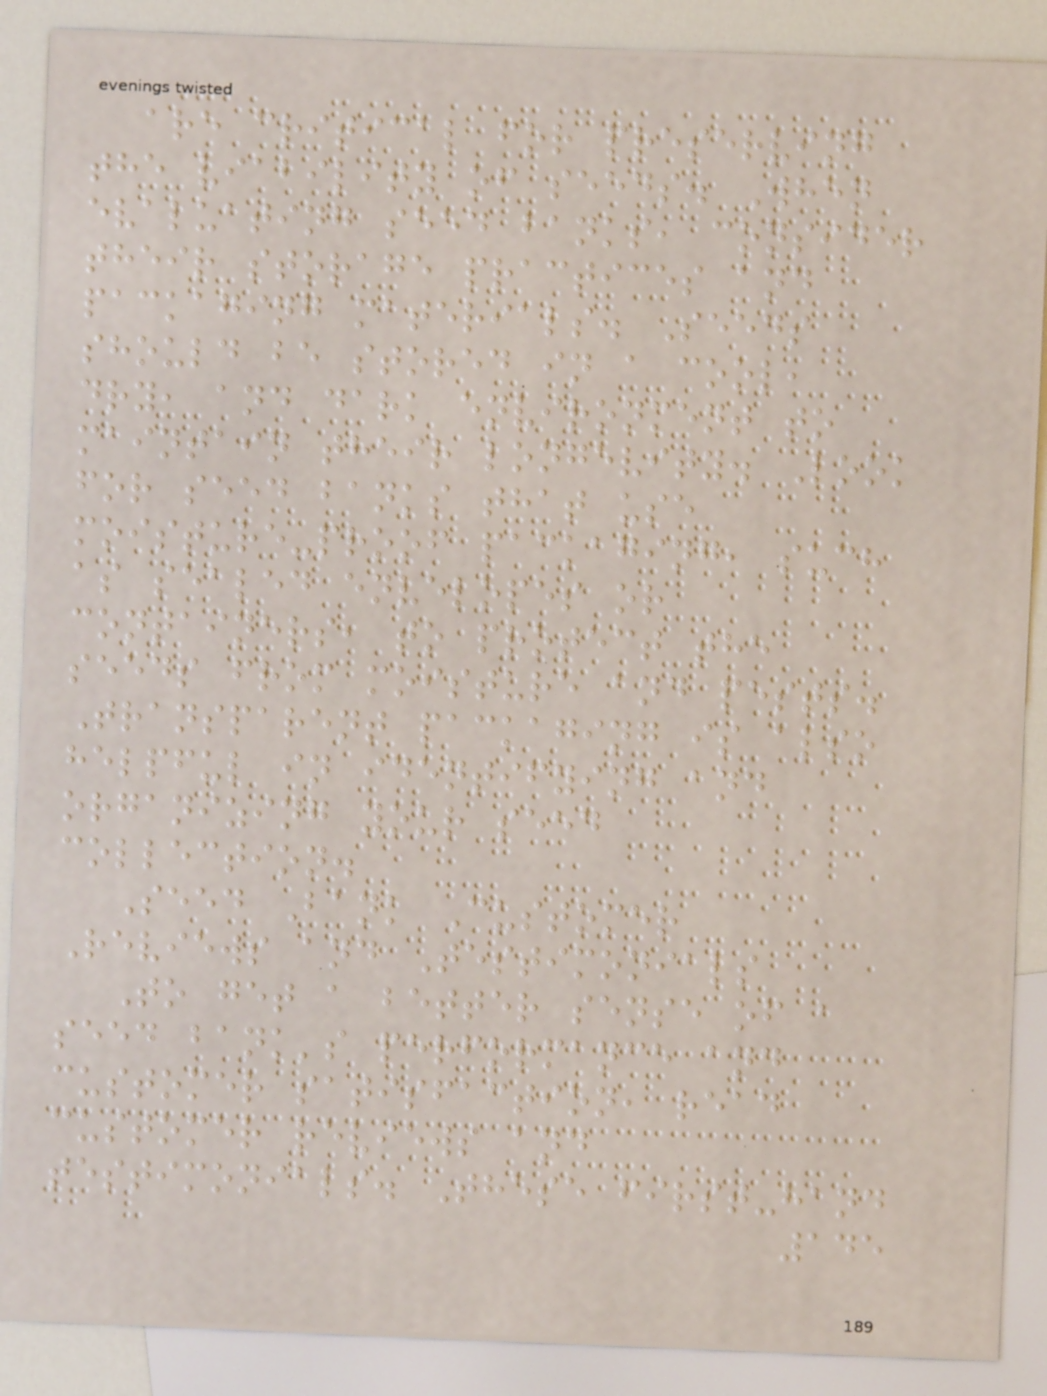are critical for preserving
the viability of seeds. When
evaluating seed banks, consider
their storage practices and
packaging materials. Seeds
should be stored in a cool,
dry, and dark environment to
maintain their longevity. Look
for seed banks that use
moisture-proof packaging, such
as sealed envelopes or
containers, to protect the
seeds from moisture and pests.
Transparent packaging is also
helpful in identifying and
organizing your seed
collection.
Seed Bank Customer
Reviews and Testimonials
To get a better sense of a
seed bank's performance and
customer satisfaction, read
customer reviews and
testimonials. These first-hand
145
